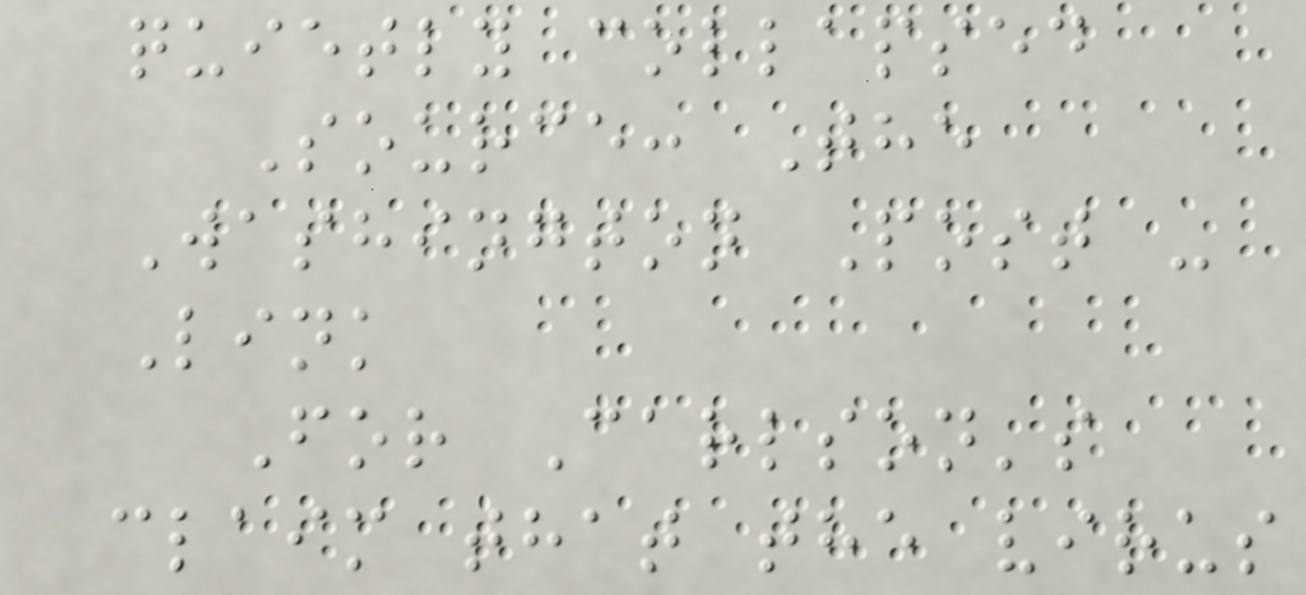quietly collapsed
Source: The
Washington Post -
Link
For Carlson's
claim that the virus
